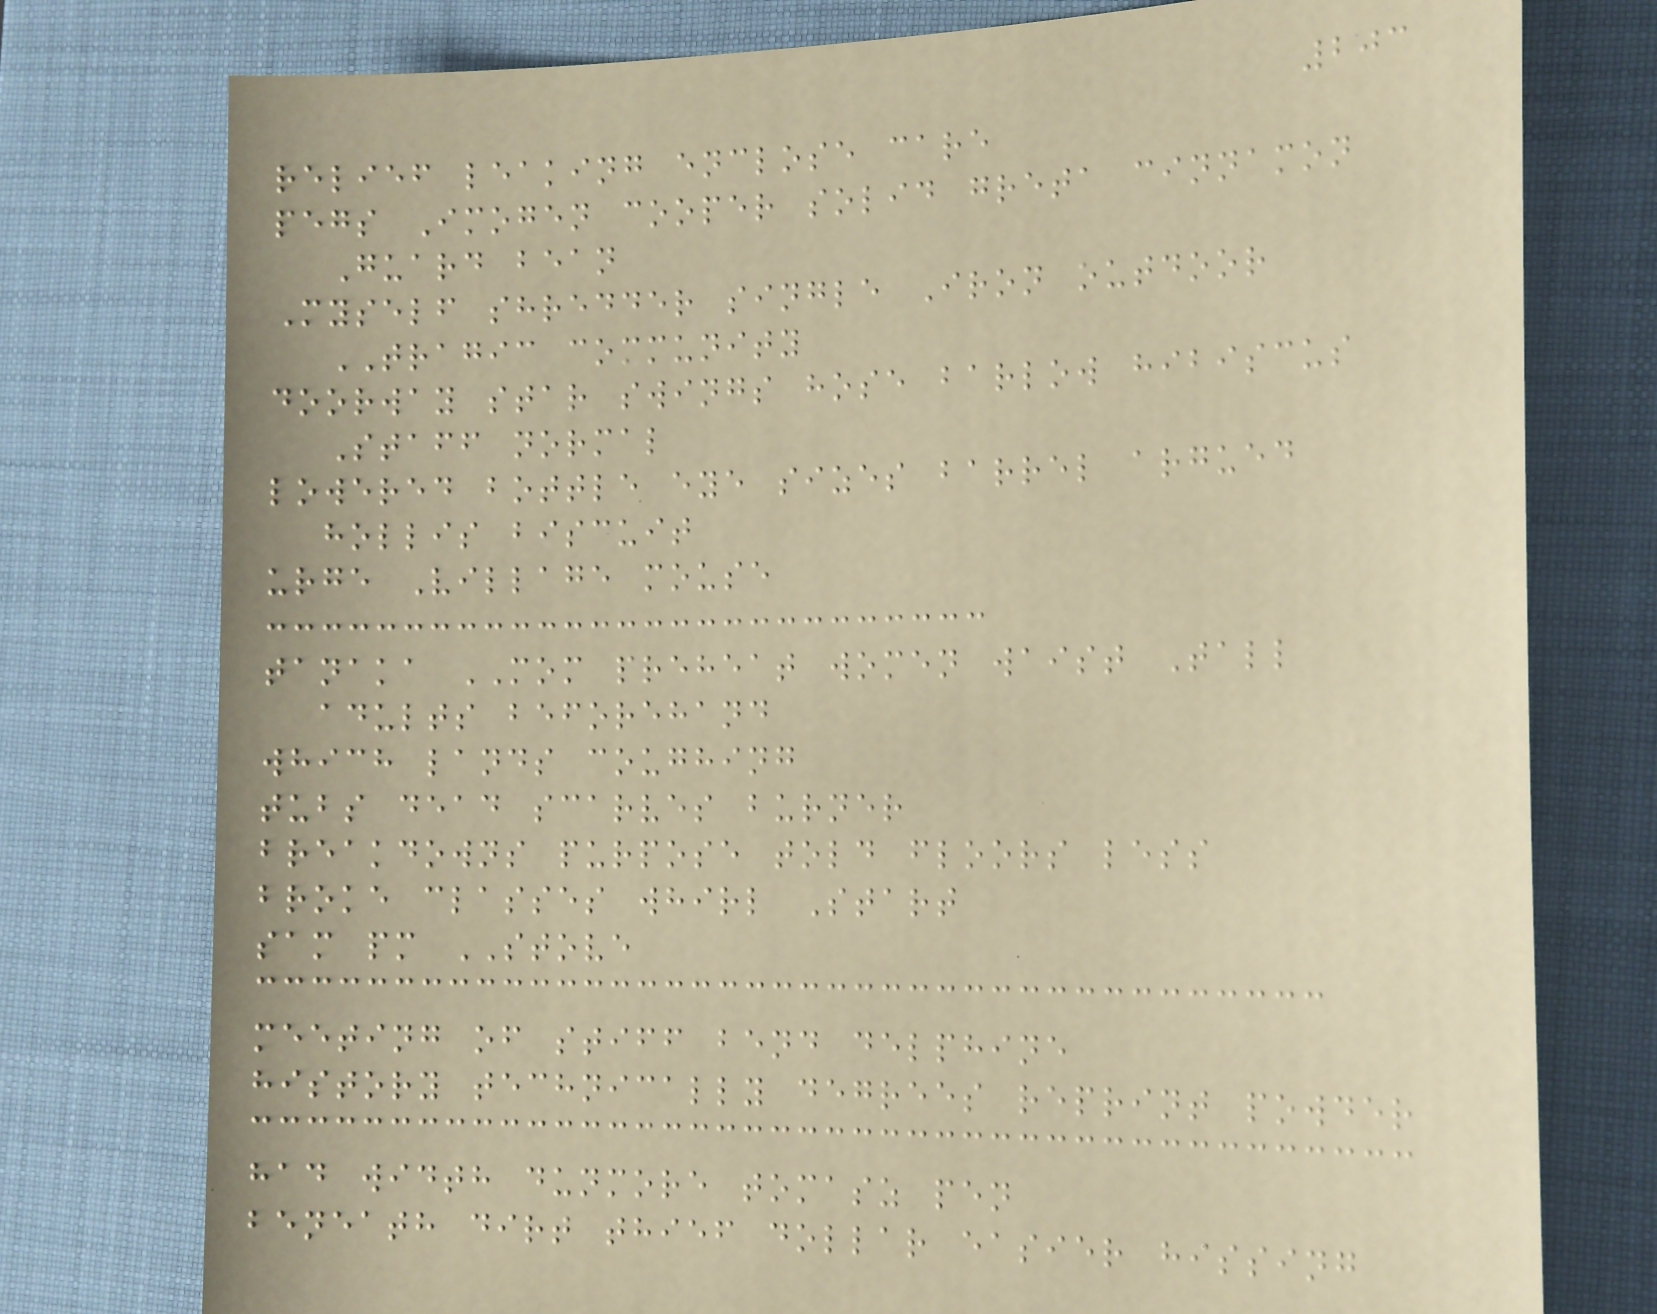203
relief leaking enclose care
pegs Imogen cooper solid greta cinnamon
Guard bean
Myself shredder single Iron outdoor
TRAGIC community
doorway star swings hose barlow hibiscus
Staff normal
lowered bottle eye sizes barrel argued
hollis biscuit
urge Village mouse
tanaka MOM preheat women waist Tall
adults beforehand
which lands coughing
tubs dead scarves burner
breakdowns purpose told floors less
broke classes whirl Start
sam pm STOVE
meeting of stiff bend delphine
history technically degrees reprint powder
had width dunmore tomasz pen
beneath dirt thief dollar easier hissing
